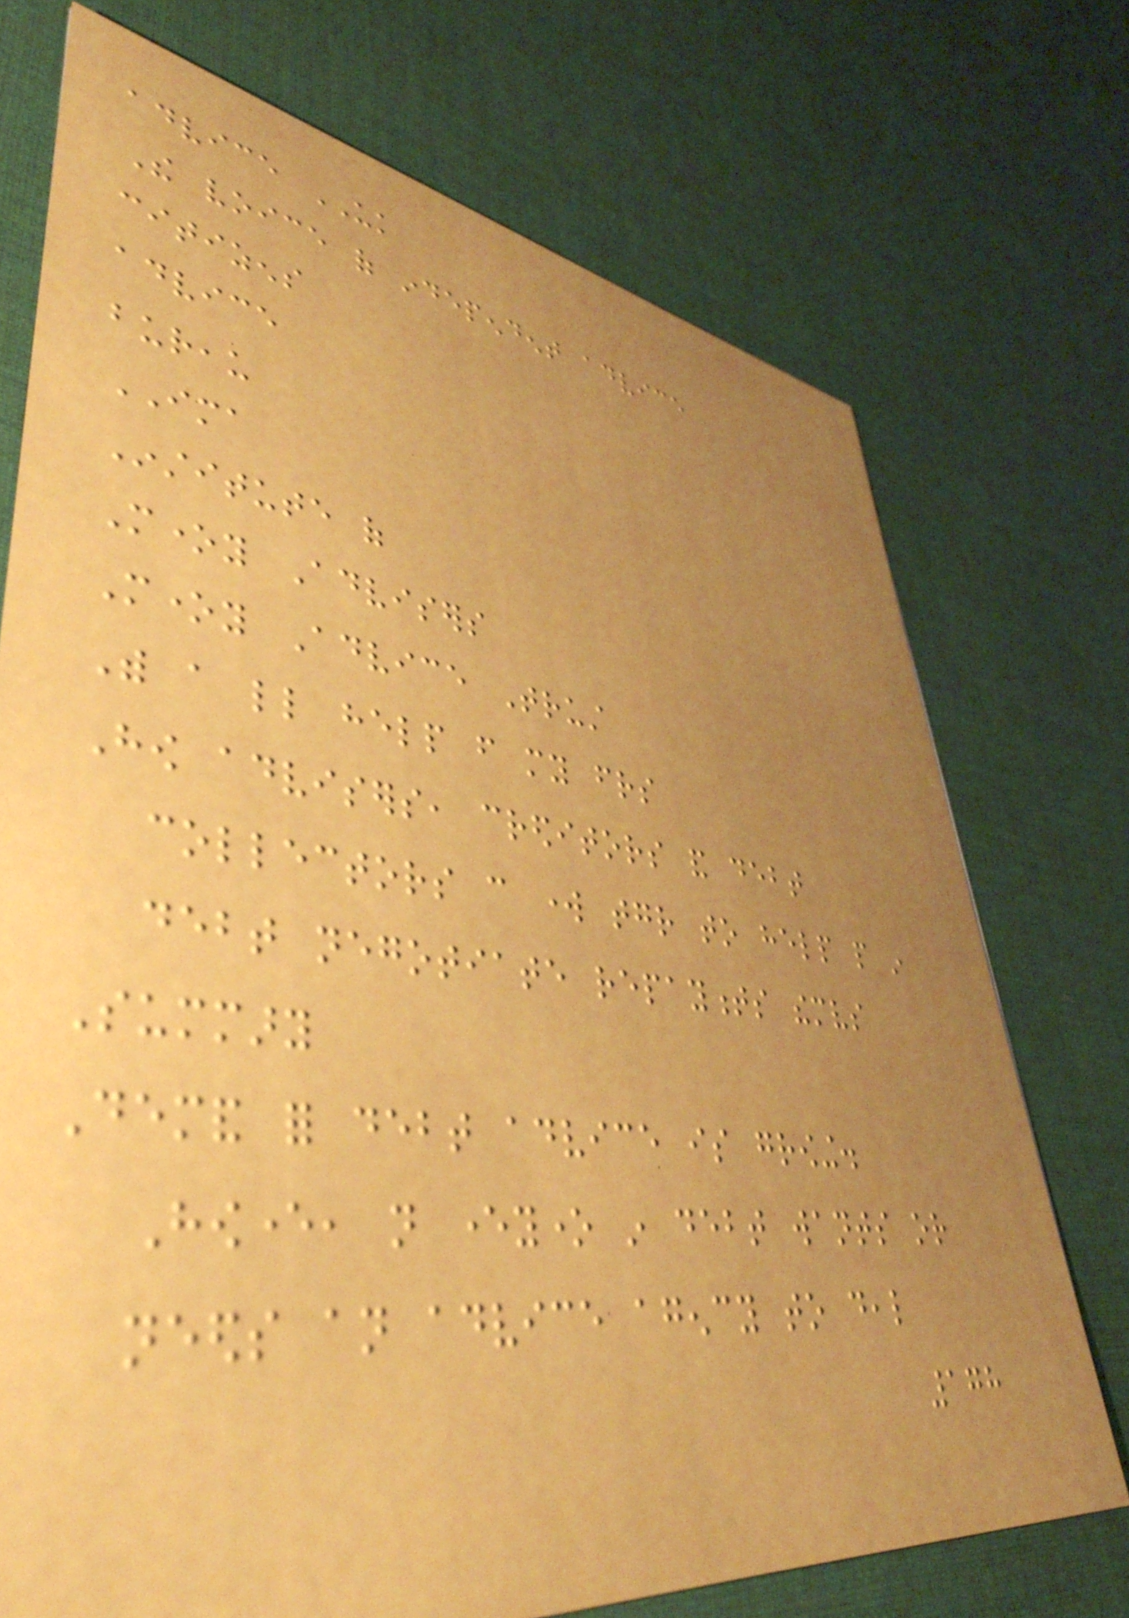advice UK
The voice of independent advice
citizens
advice
bureau
IMA
Institute of
Money Advisers
Money Advice Trust
With a little help from my friends
How advisers, creditors and debt
collectors can work together to help people in
debt negotiate repayments themselves
Summary
Demand for debt advice is growing.
However, not everyone in debt wants or
needs an advice agency to deal
178
